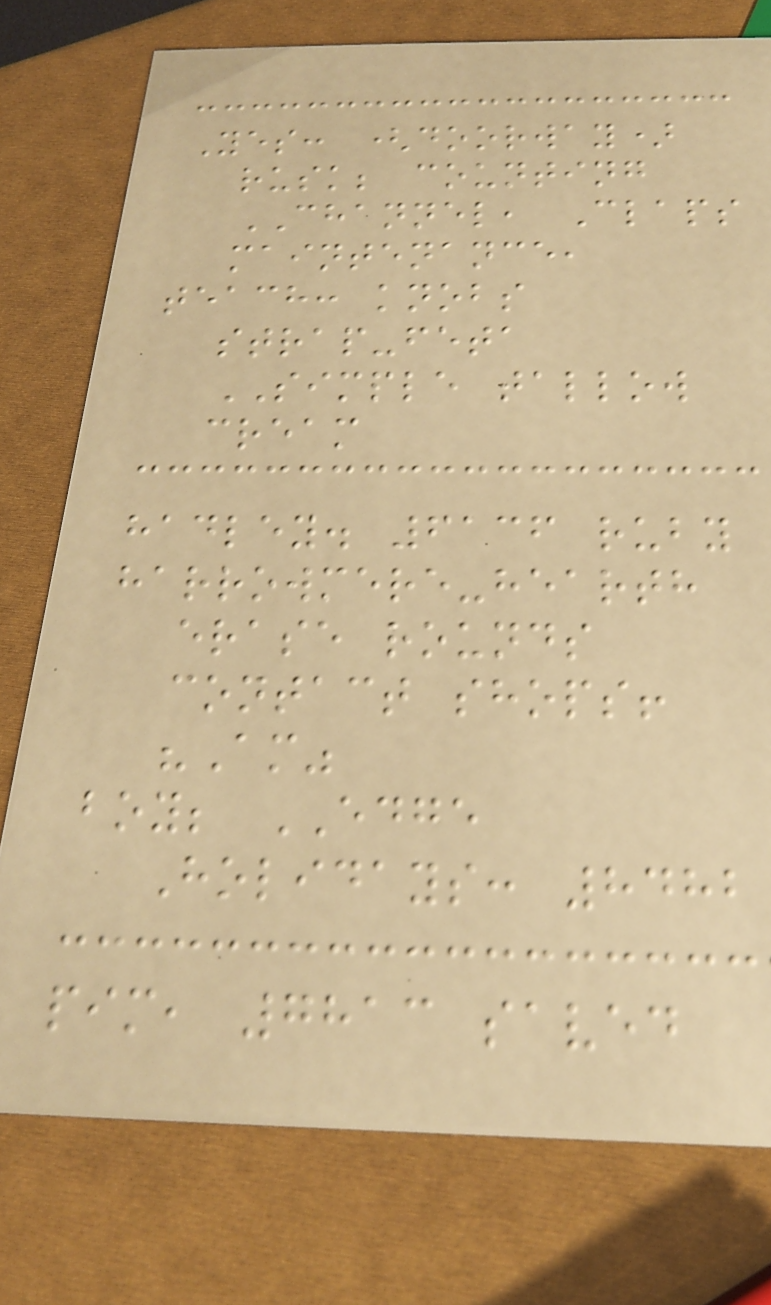Yes: (doorway)
rusk; counting
CHANNEL, Claps
maintenance,
teach: knobs
strap-feta
SIMPLE tallow
cream
hadley. 6136 ruby
harrowmere-hearth
erase rounds
contact shops!
"Am"
boy; EDGE
Holidays: 8482
pim, 7813 saved
